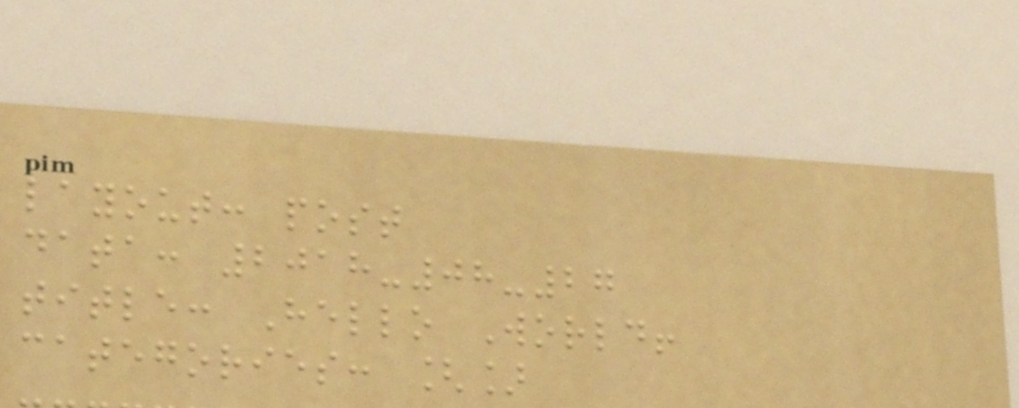layout: post
data: 2018-08-27
title: Hello World!
categories: []
